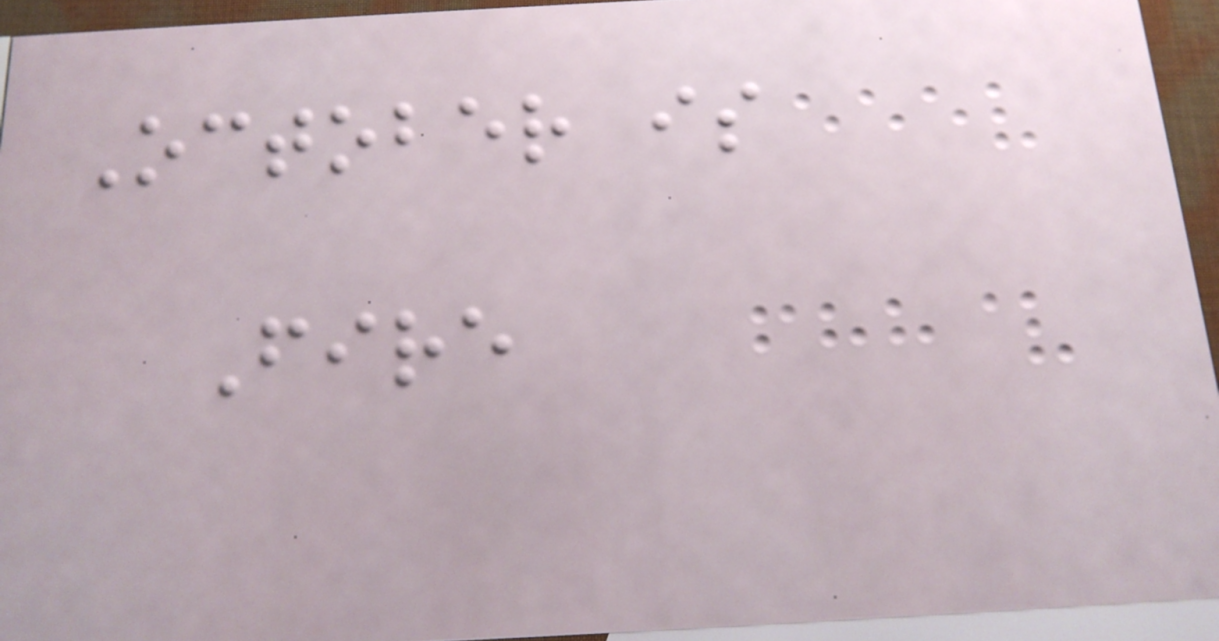October is
Fire
